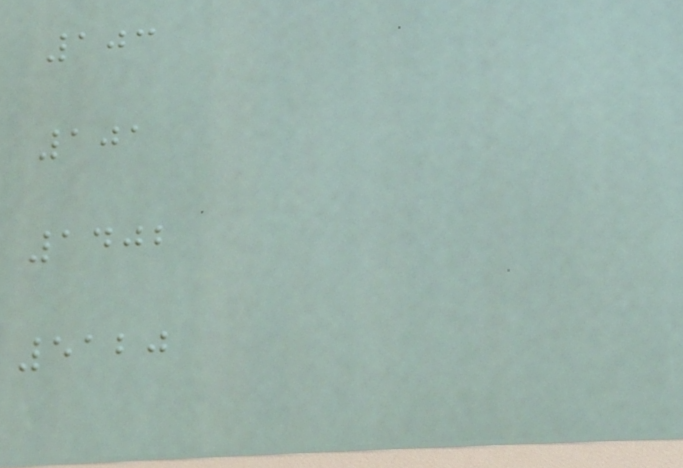103
101
1402
5120
